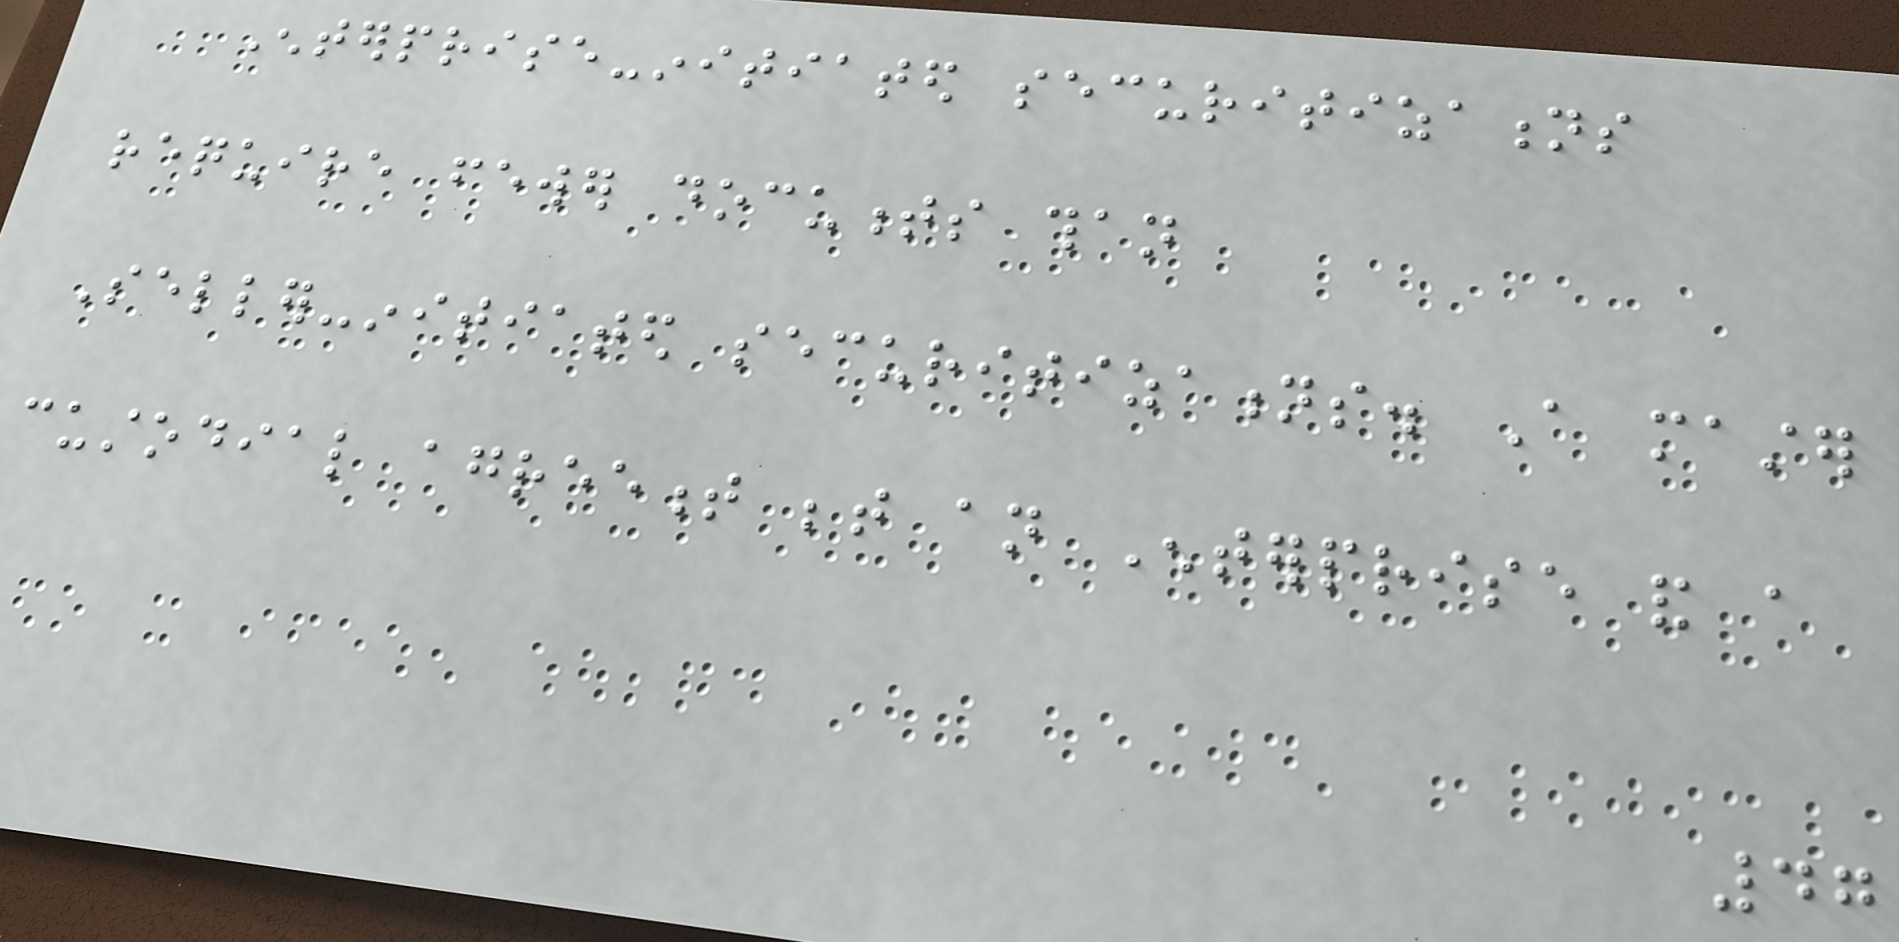Enterprise-initiated securitizations
require fewer documents than
Seller-initiated securitizations. A master
custodial agreement between an Enterprise and a
47
